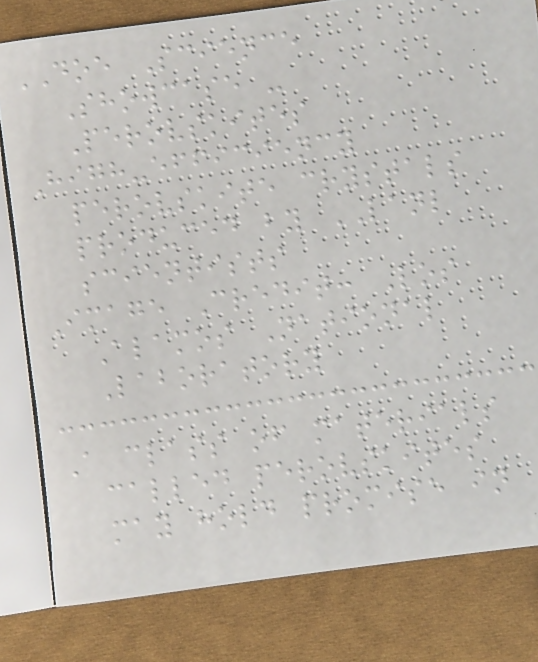DOE Science
Showcase -
Perovskites
High-efficiency
perovskite crystals
produced by LANL
scientists
Image Credit: Los
Alamos National
Laboratory
A class of materials
called perovskites
may hold promise in
